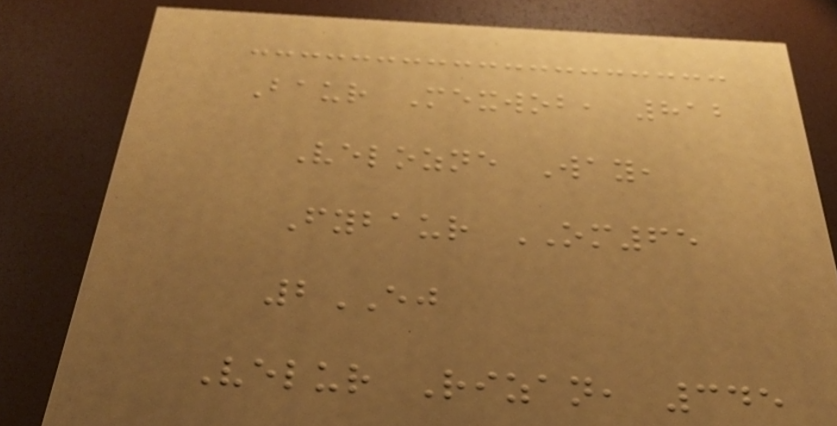Baur Mexwob, 812
Velozne Way,
Fybaur OM65
2EJ
Velur Rizan, 345
